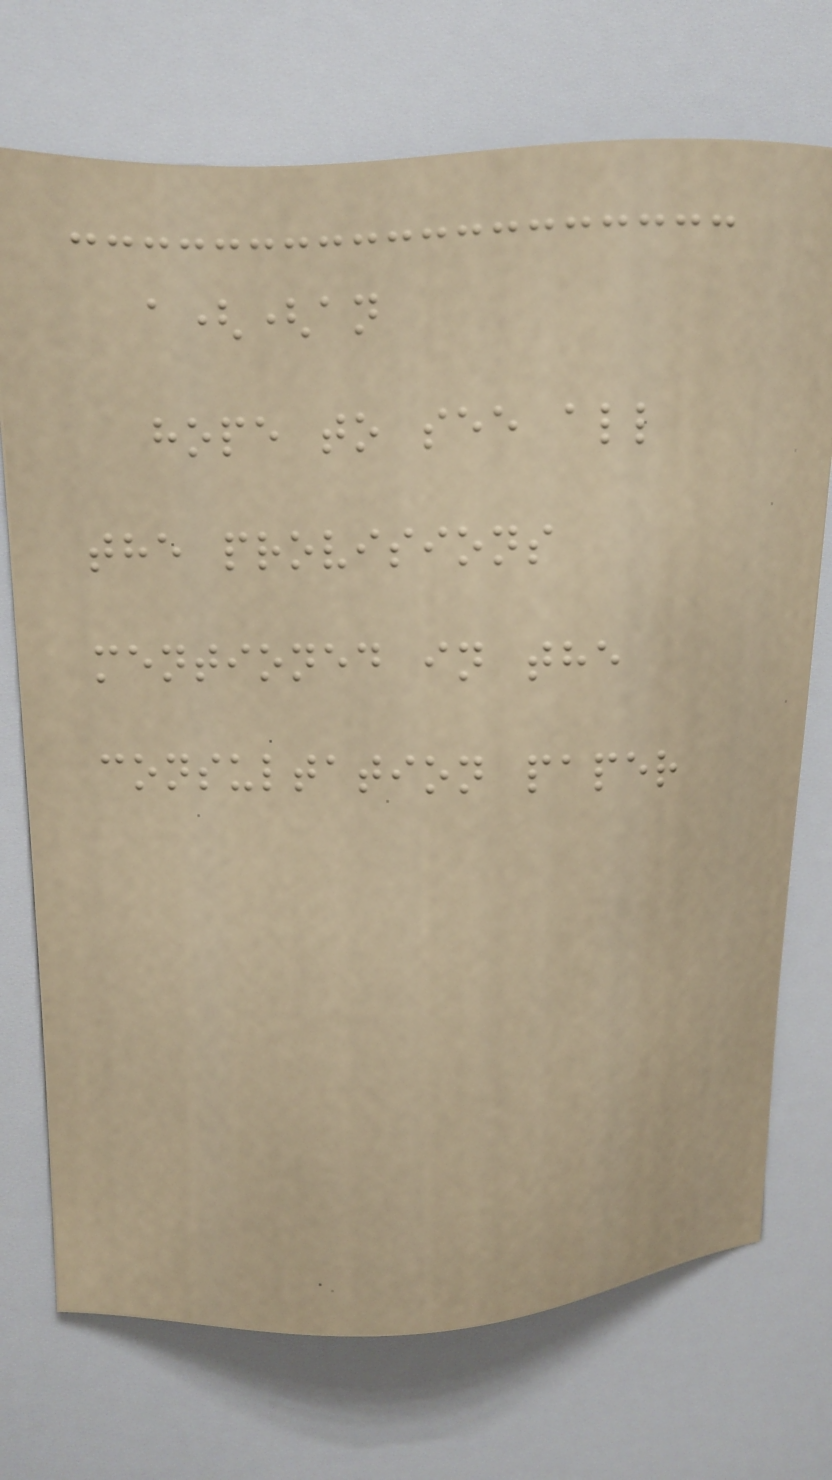a((an
hope to see all
the provisions
mentioned in the
consultation paper
